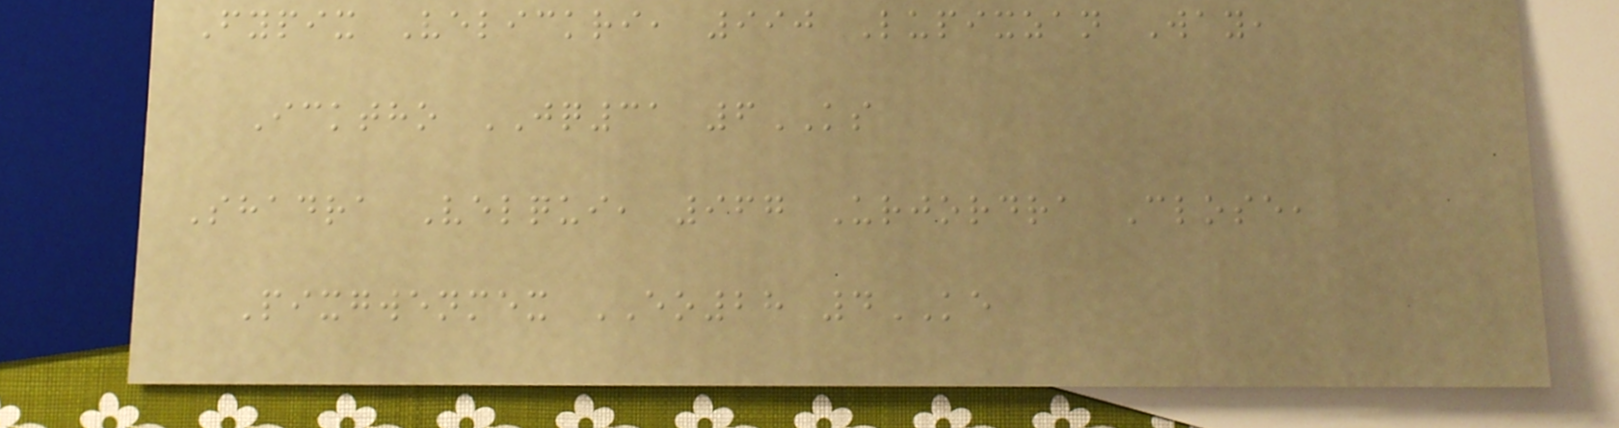Fypix Velickri, 990 Lupixzan Way,
Icktho JQ31 6KS
Shadra Velqui, 967 Urjordra Close,
Pixgwenmex EO28 4KE
